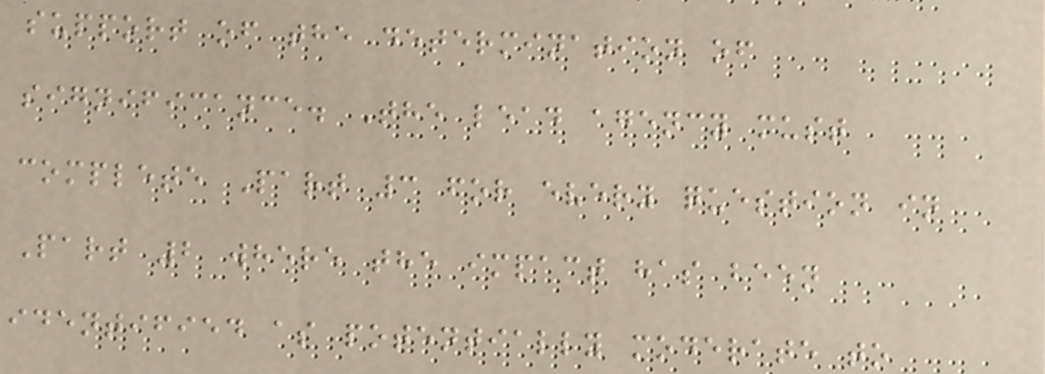support of the determination of
significance. The lead agency must
complete Part 3 for every question in
Part 2 where the impact has been
identified as potentially moderate to
